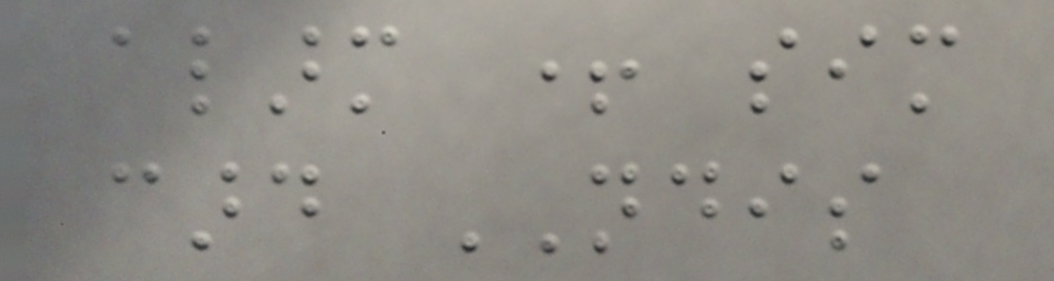alarm + sim
card NDIS
